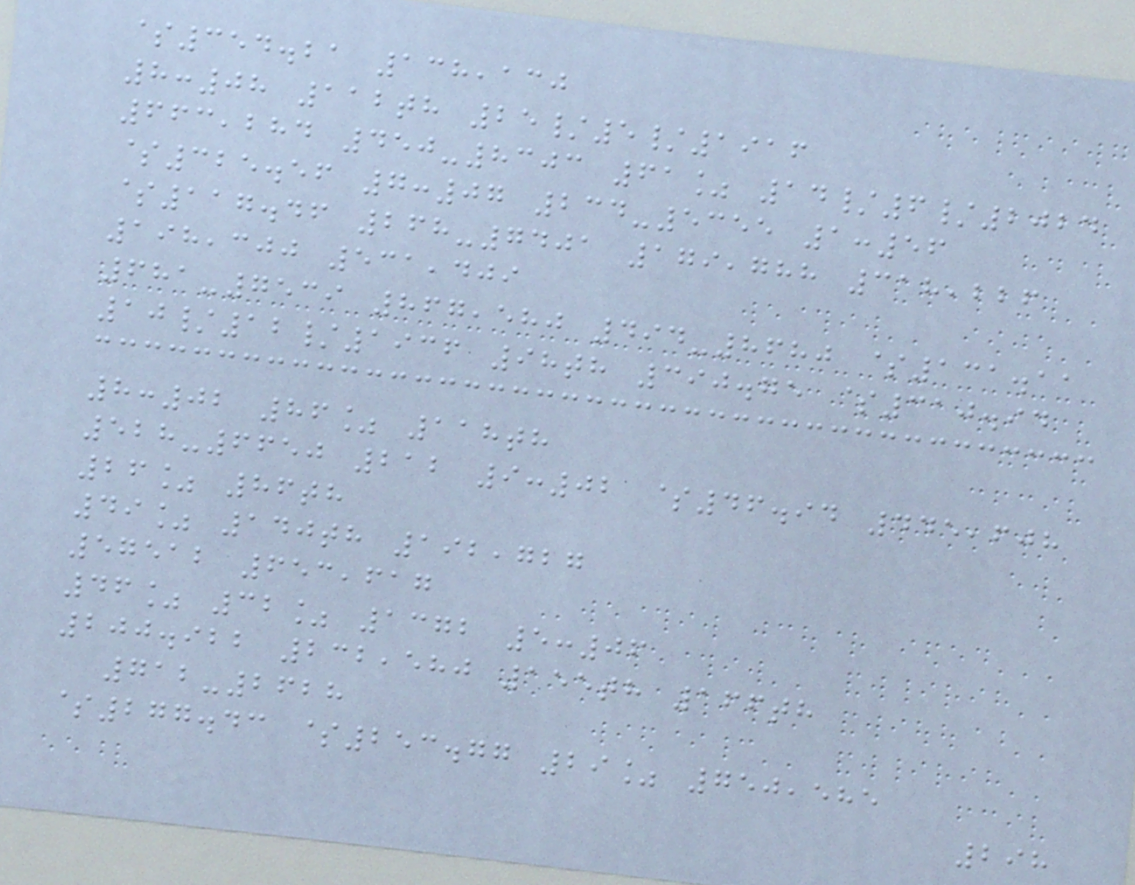$354.21 138,130
8:08 112th 25/5/1916
663,284 450-8303 61% 14/6/2024
$325.56 7:07 234-5355 1:56
$117.46 268-7401 179,788 318,226
198,300 531,409
681-7539 867,580 494-8680 $131.11
10/12/1936 98th 390.75 $310.94
8:02 86% 118th
528-6650 212 9:02 $46.94 445,608
26% 86th
49% 140th 192,727
57512 653,617
46% 32% 1372 5:06
200.922 232,580 155th 166th
712-2628
$277.43 $253.77 29% 750,585
298
